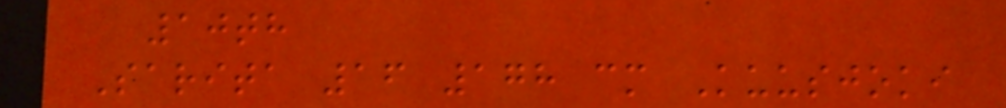10th
Sarita 16 178 cm Kuusjoki
